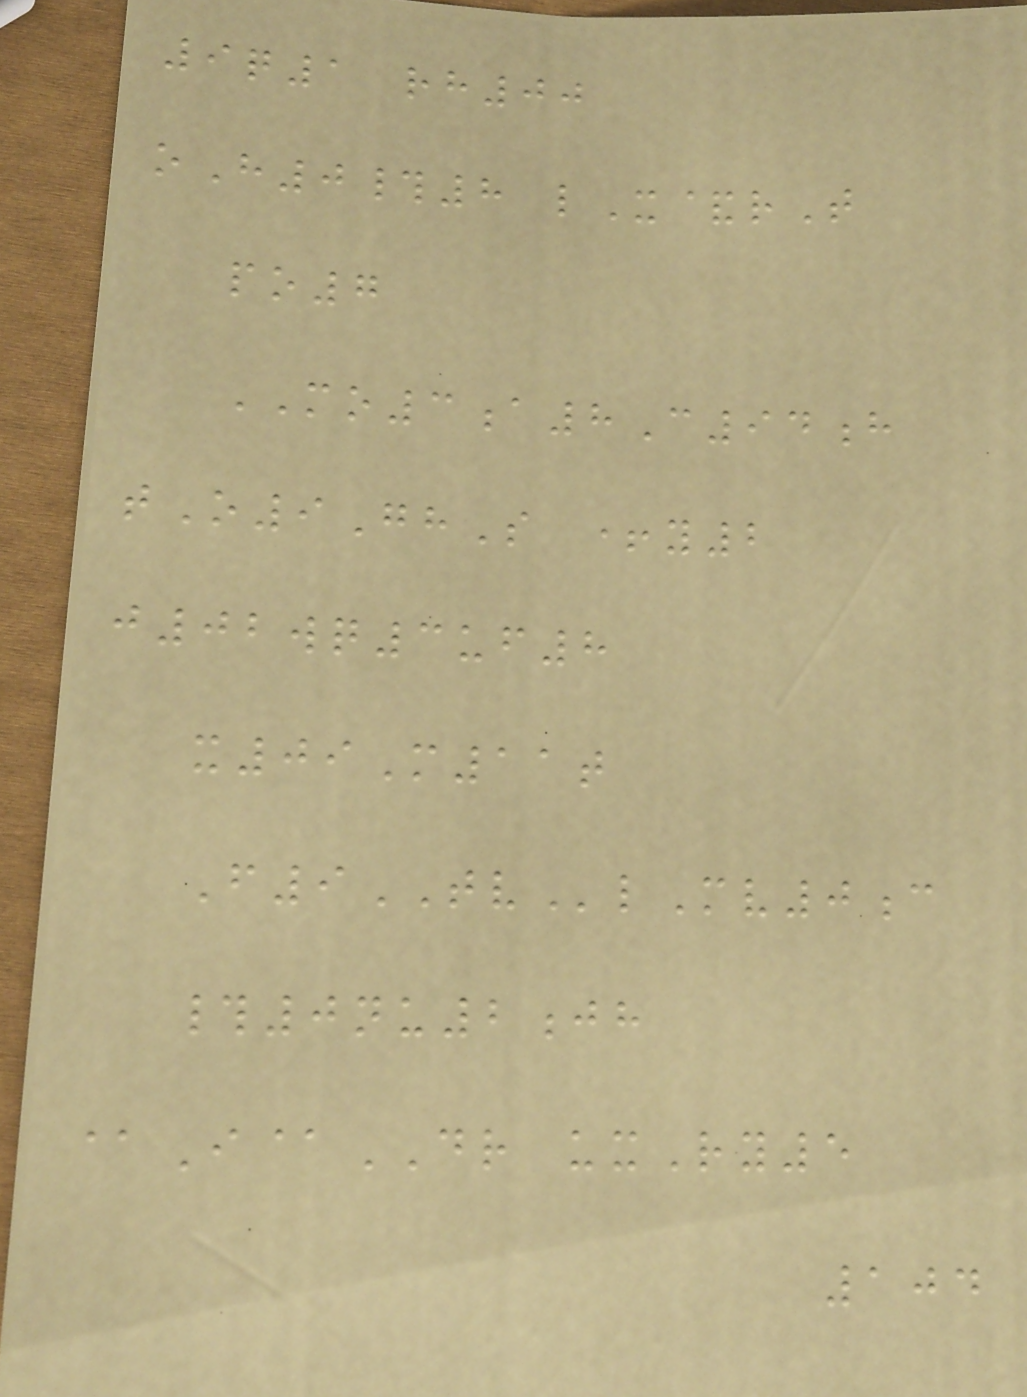9q1 rh00
oH0#8 lX&rT
po7
MO3a8C94h
tO9GhS +y2
j02wq3uf8
x09M11t
F9TVlMv0c
#0nu2jh
@I@DR uxRy5
104
